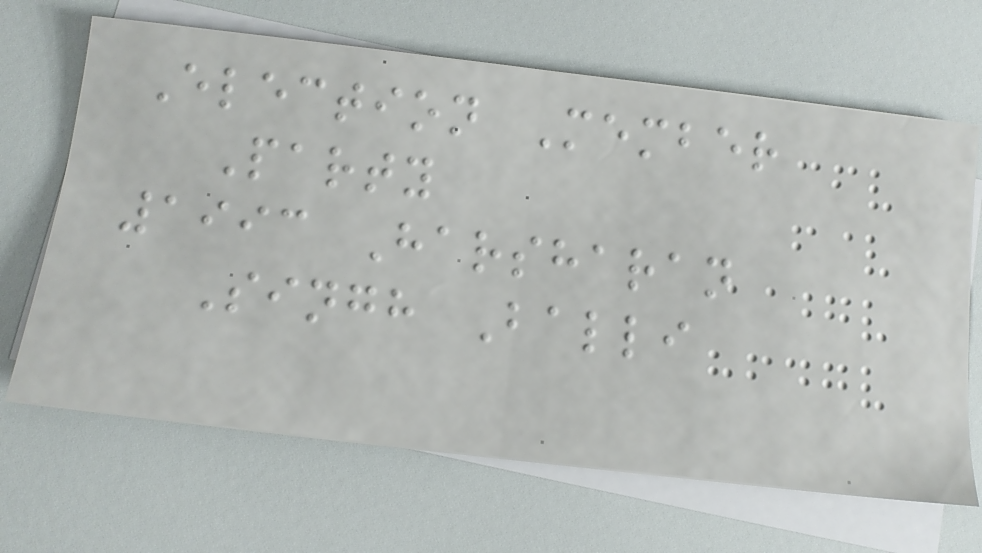Election Member
Party
1993 Harsharan
Singh Balli
